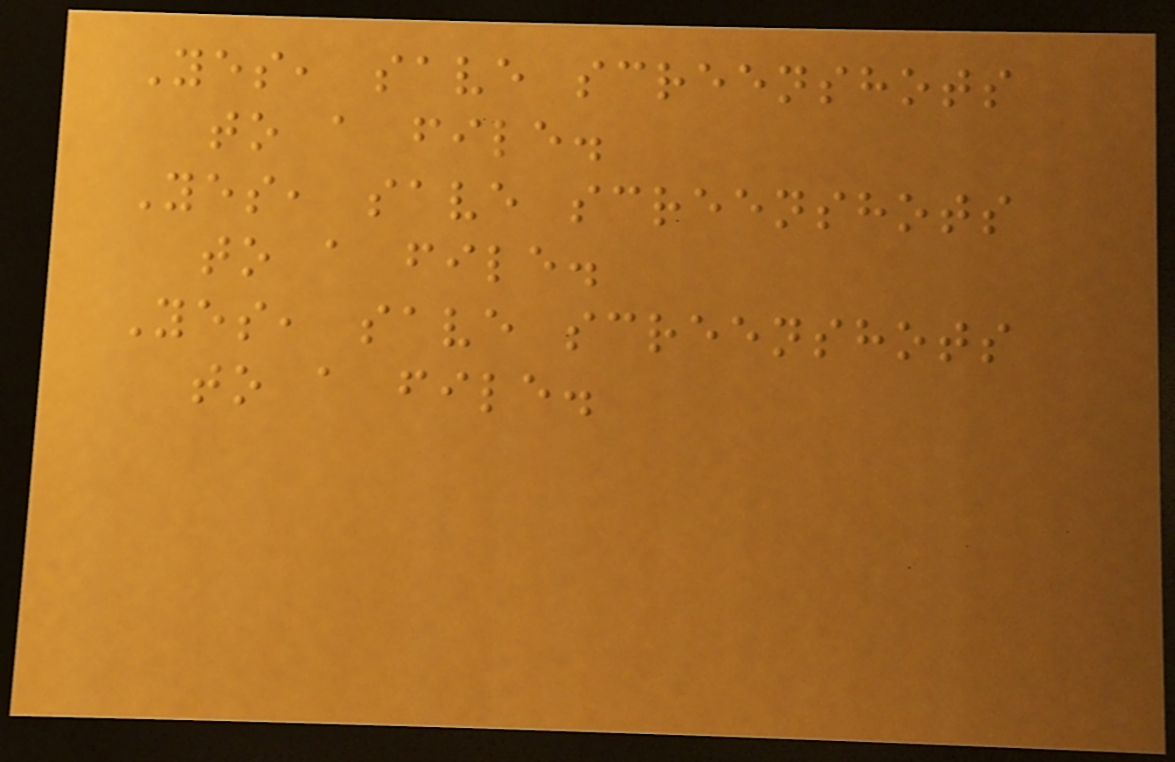Yes, save screenshots
to a file.
Yes, save screenshots
to a file.
Yes, save screenshots
to a file.
